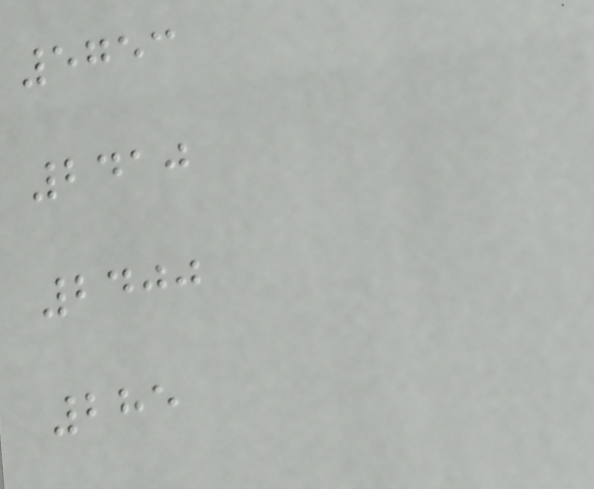5753
2410
2400
285
